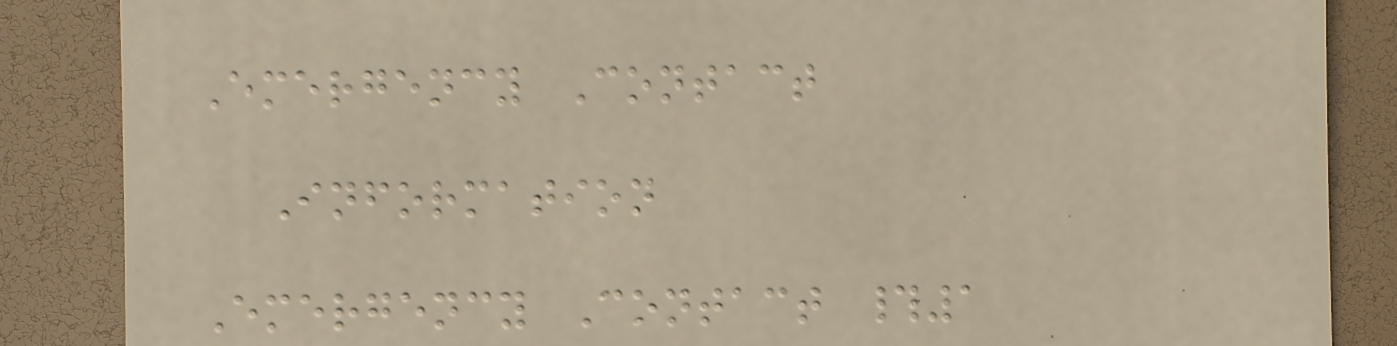Emergency Contact
Information
Emergency Contact #1
